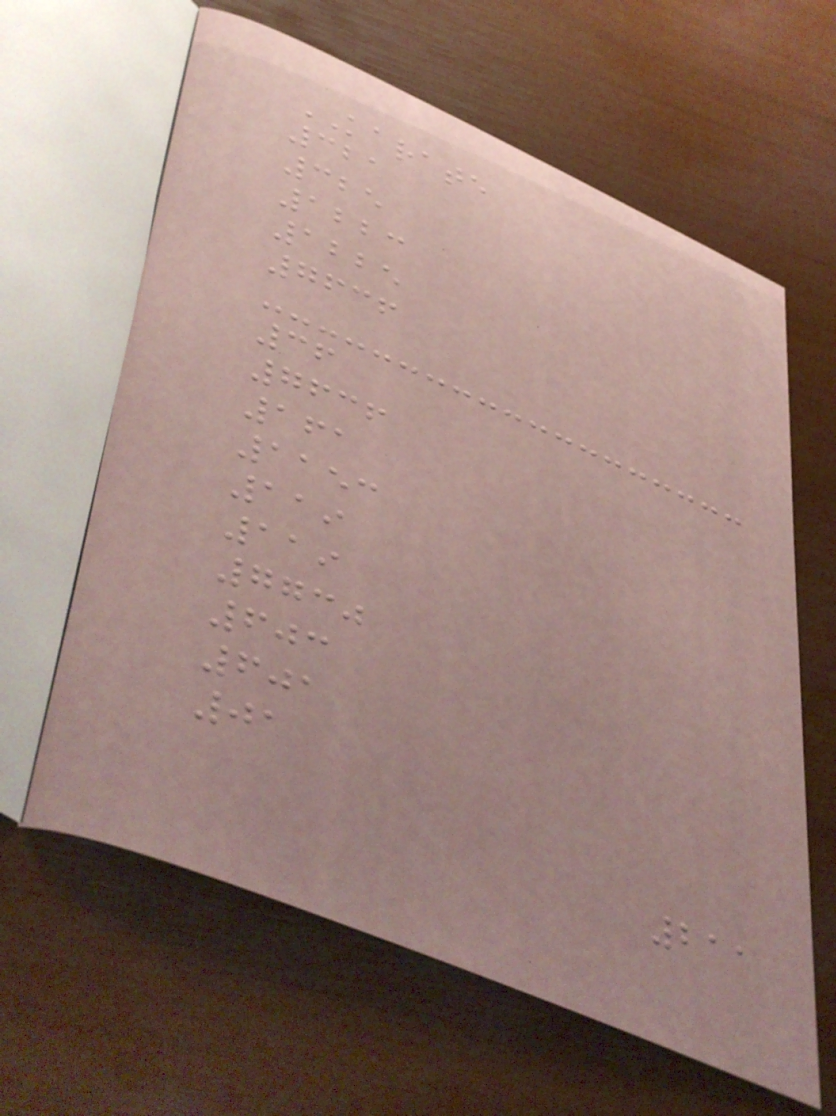KARATE
321
325
1223
1225
7636
36
7636
161
1153
119
119
7730
603
601
01
211
